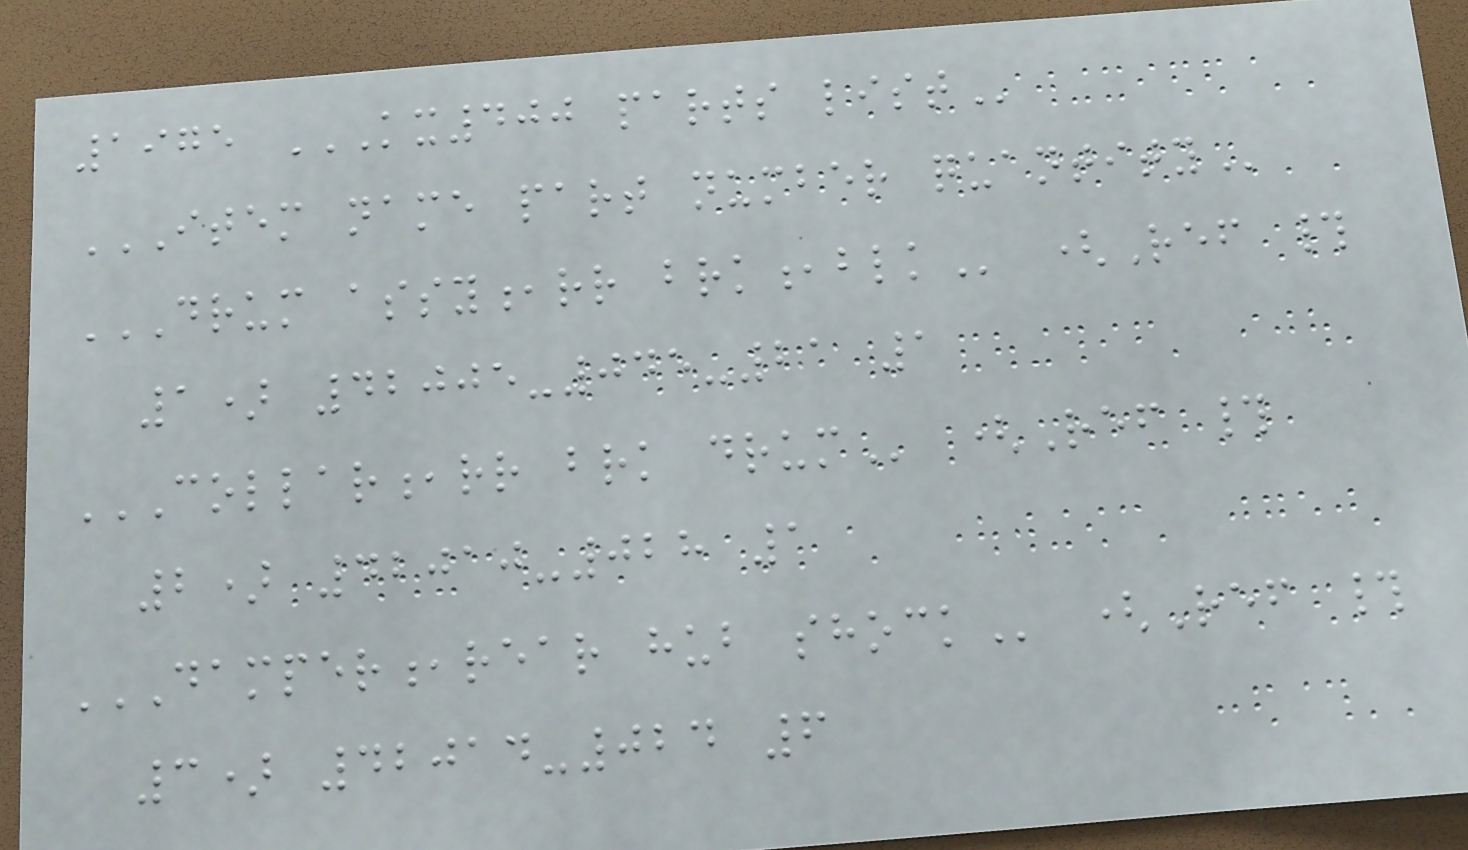1975 KX400 PARTS LIST
ITEM NAME PART NUMBER QUANTITY
DRUM ASSY,RR BRK,BLK (Ref #
1) 42005-045-21 1
COLLAR,RR BRK DRUM (Ref #
2) 42010-028 1
DAMPER,REAR HUB SHOCK (Ref #
3) 42014-024 6
